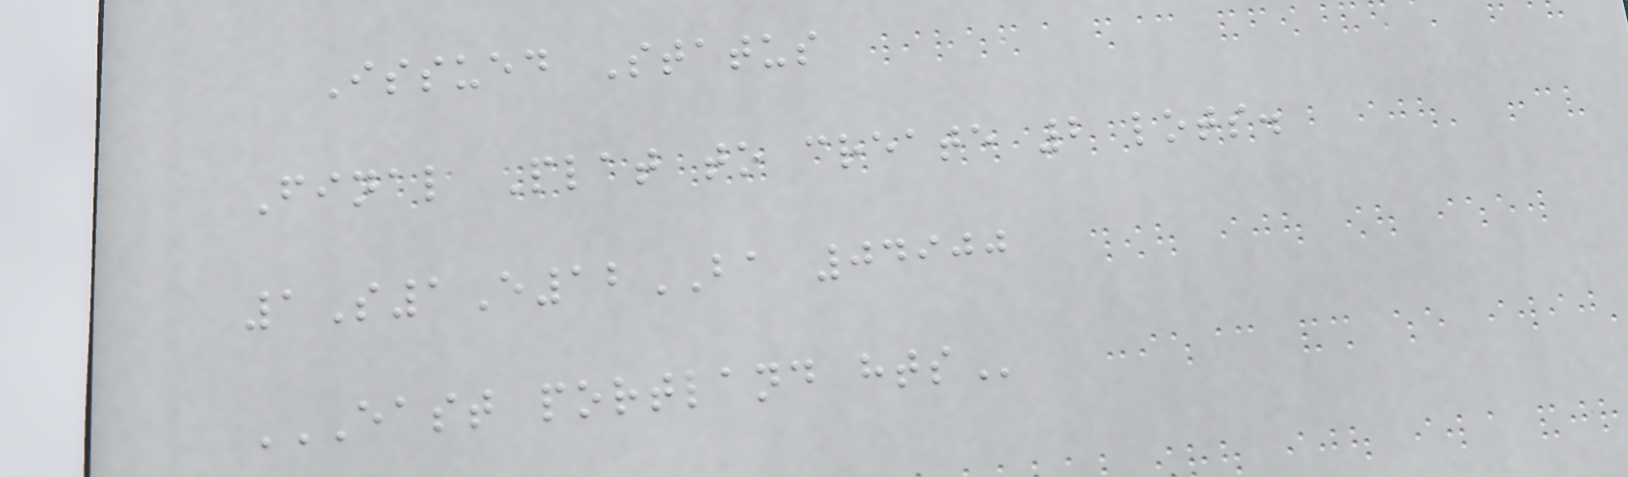Issued Status
Final Plat to create 2 lots.
1S1E12BA 04900
EAST PORTLAND HTS
